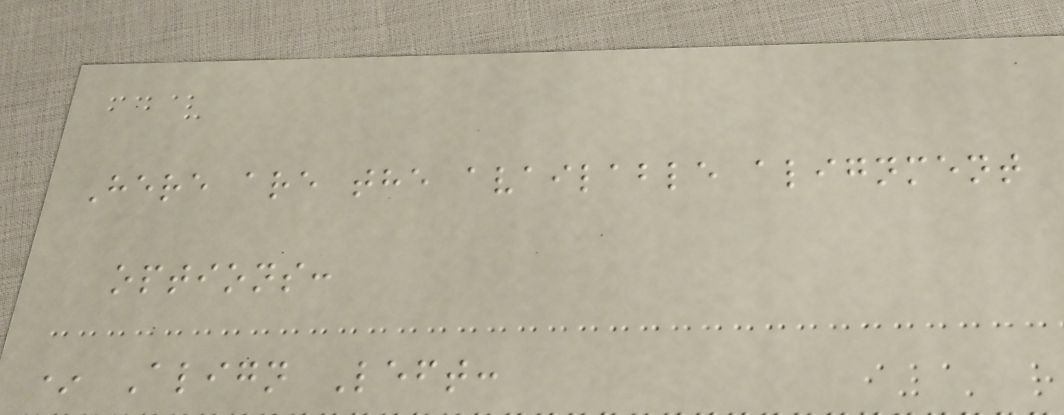Here are the available alignment
options:
* Align Left:
